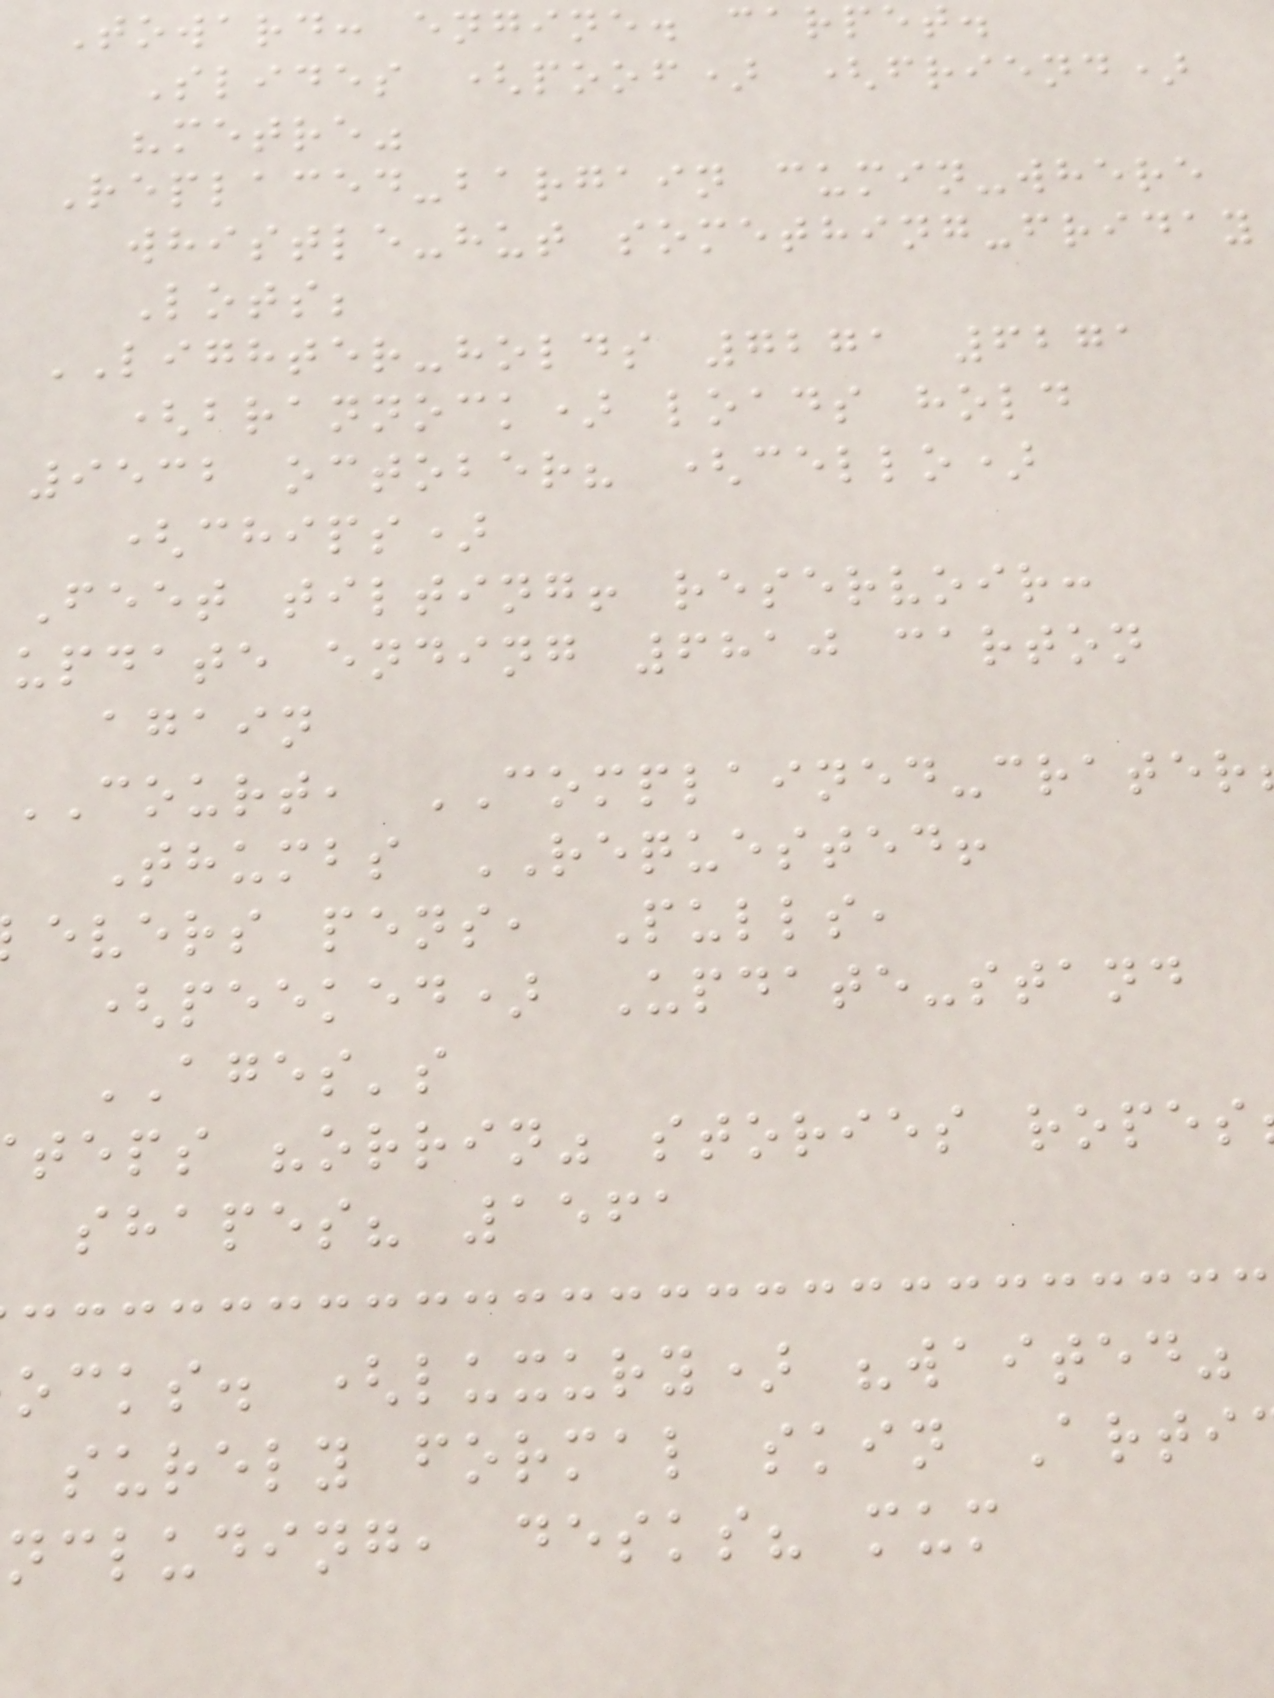Toward: engine. carpet.
Slides (poof) (friend)
"metre"
Replaced-bargain cumin-where
whistle-hut something-friday
Lots;
LIGHTER-holds 7271 6271
(brannock) loads hold
9532 october? (cello)
(chips)
Feet tilting! reservoir:
update ending 6810 carton
again
COURT, COMPLAINED-crater
Thumbs REQUESTED!
evers pens, Pulls,
(peeked) Update-stand
AGES's
teps "orrin" stories ropes
shapes? 1561
ocks. (luxury) "waited"
surely formal skin Arti
ncluding, desks? mum
